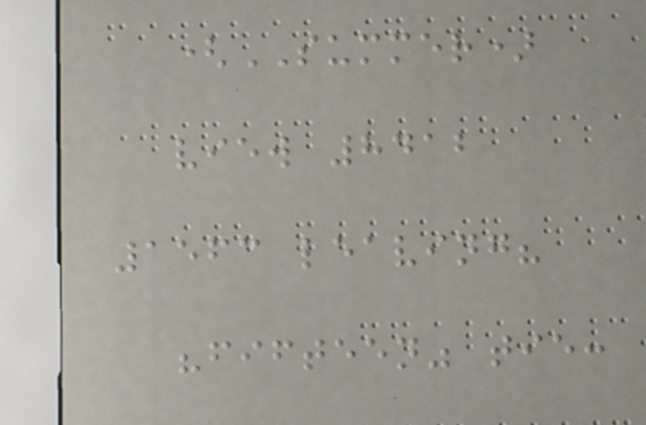(SUMMER)
view 8412
1563 leaving?
"fifteen" tie:
